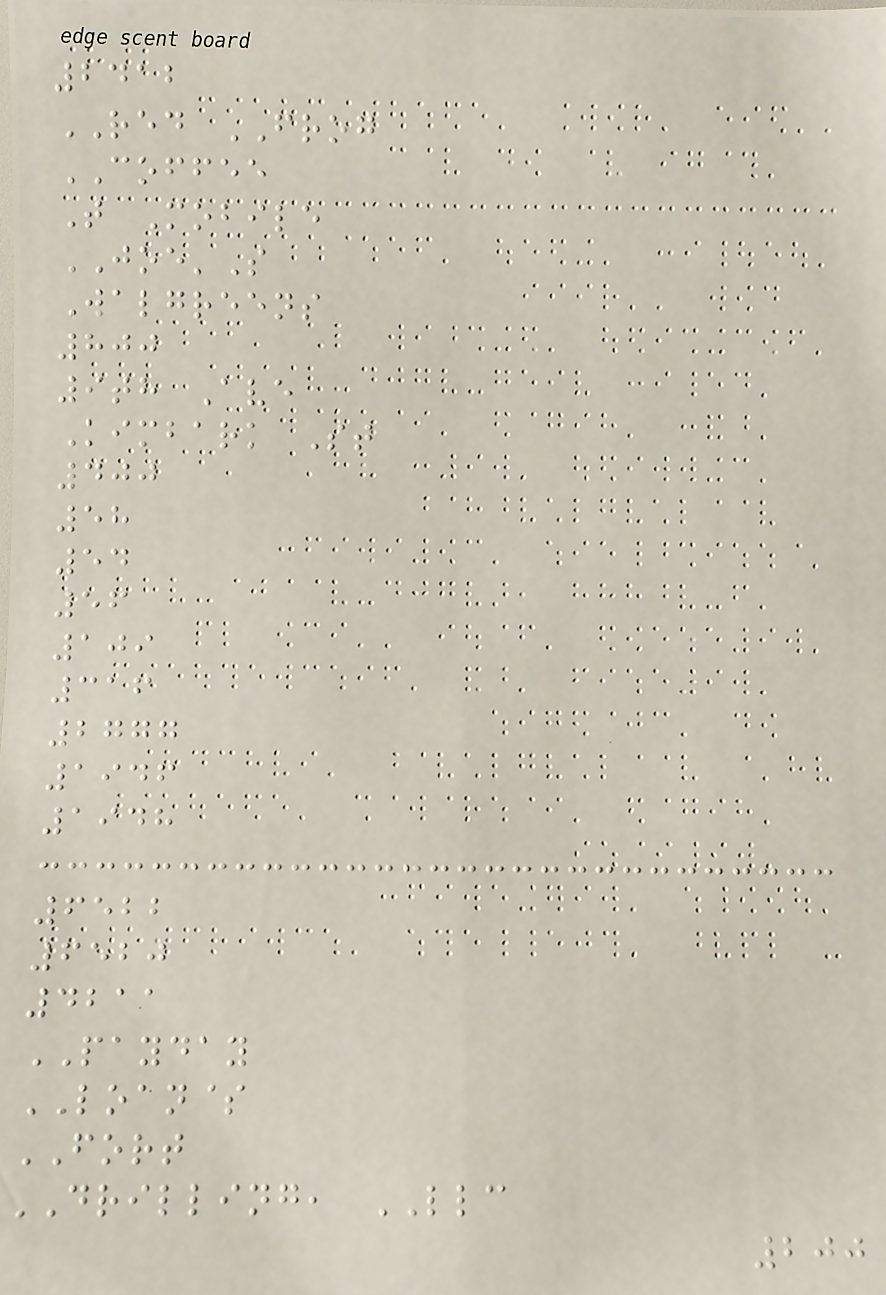2412
RED FROG
COFFEE
T Mobile
JOE'S
Walgreens
800
9th Ave
Kimbark St
400
58
54
56
109
316
2777
1946
1948
6522
6520
4211
PAYDAY
LOAN$
FORT
DRILLING, LLC
200
